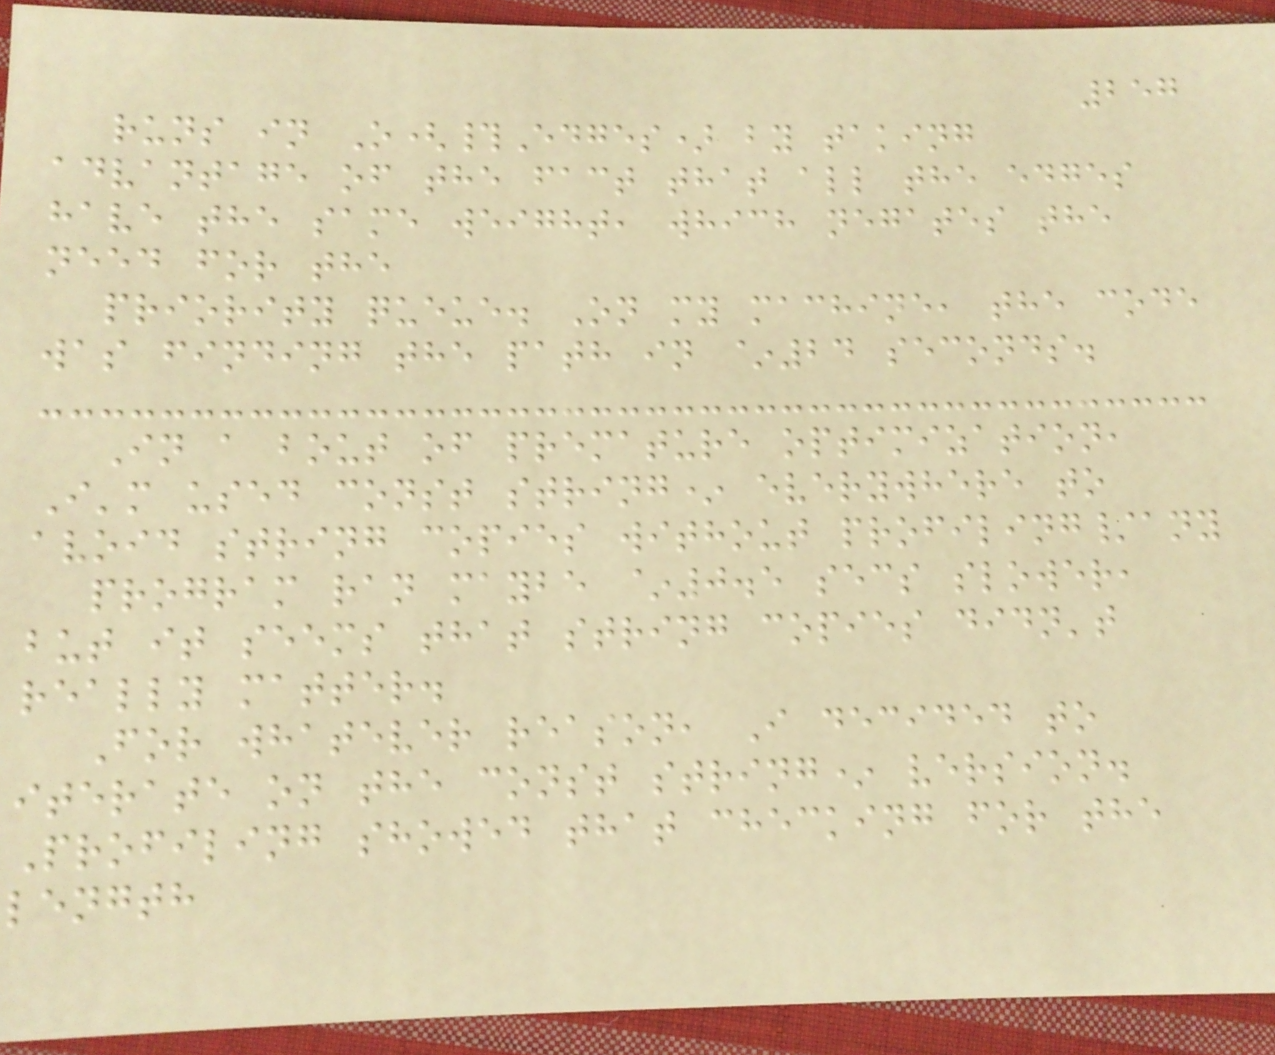257
runs in O(#Edges) by taking
advantage of the fact that all the edges
have the same weight, which negates the
need for the
priority queue. On my machine, the code
was finding the path in ~24 seconds.
In a bout of premature optimization,
I'm used const string* everywhere to
avoid string copies without profiling/any
program ran maybe ~0.5 secs slower,
but it seems that string copies didn't
really matter.
For whatever reason, I decided to
iterate on the const string* version.
Profiling showed that checking for the
length
